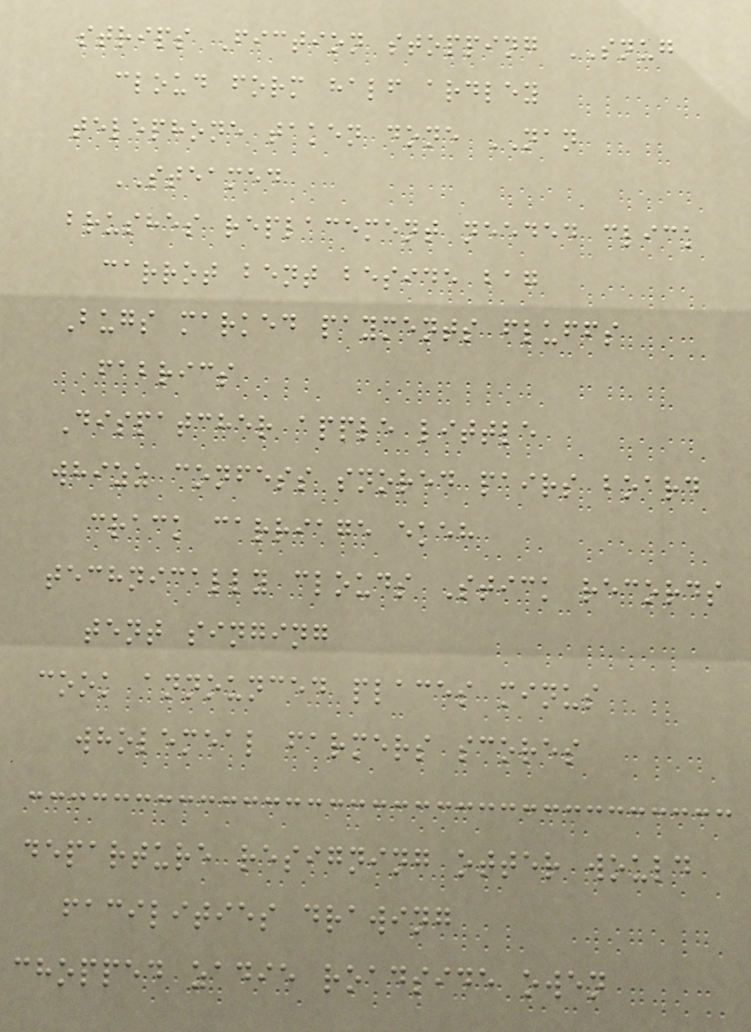strips Fiction stopping SNUG
cloud form half ardley
telephone taken done NAN
STEAMED
brushes replacement needed click
carrot bent beside bag
Bugs marked payments fluffs
fabrics
Dispatcher apple little
whizz confess snored pairs board
crack carriage ekeh
technically clouds Stick records
tent singing
cook announced places minus
wholemeal farmers scores
departure resigning otter would
facilities drawing
chopped zadie roadside owen
